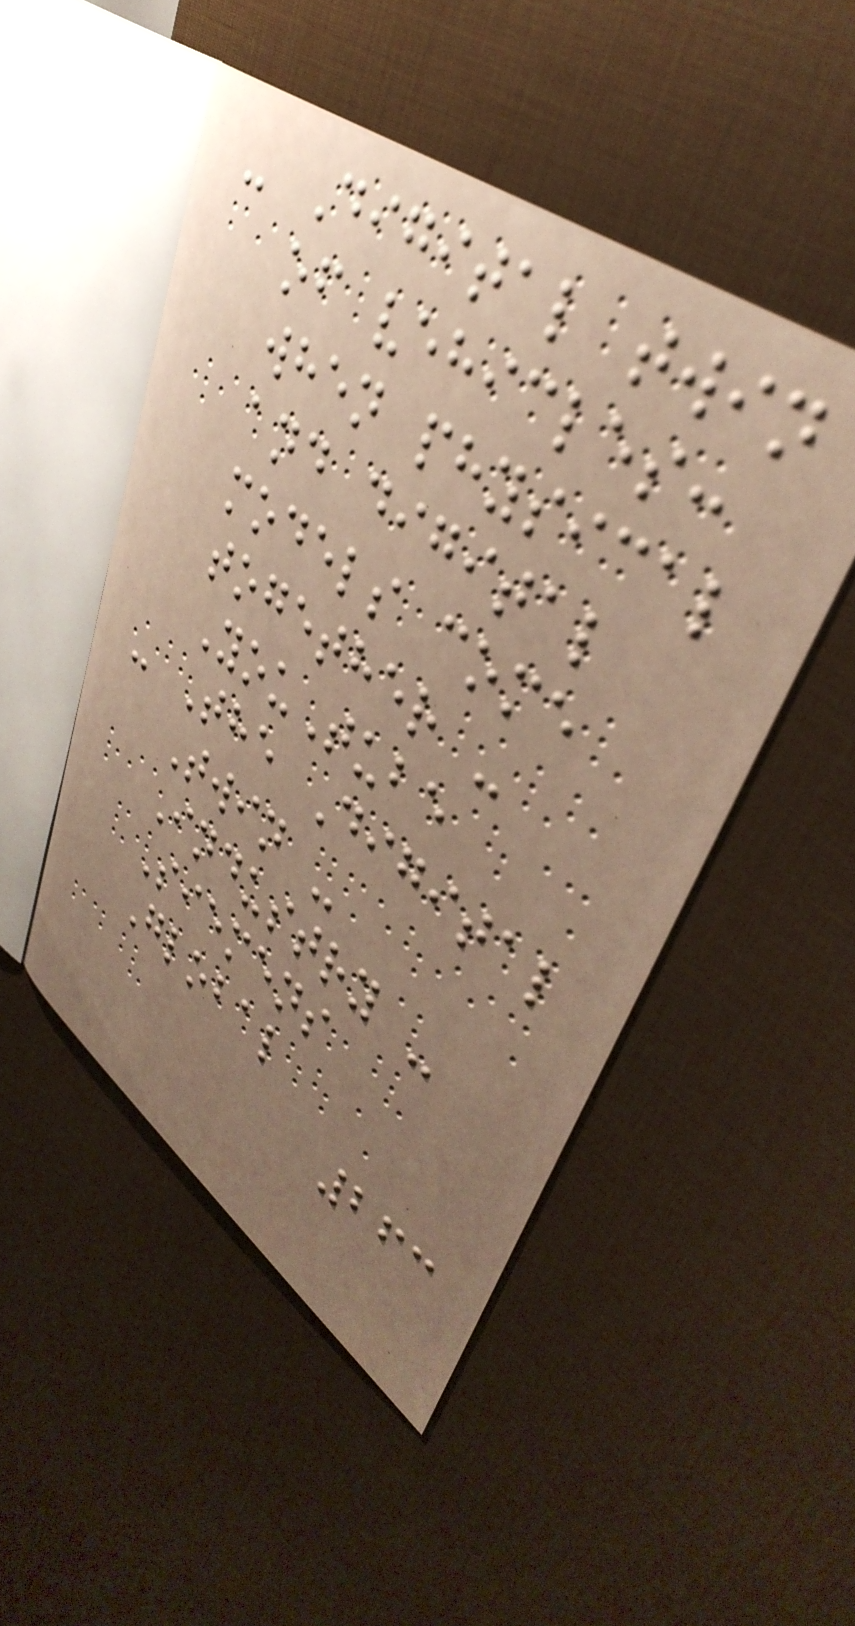- Digital twin
of vehicles:
when physical
and digital
models come
together -
YouTube
- The Digital
Twin -
Industry -
Siemens
Global
263
